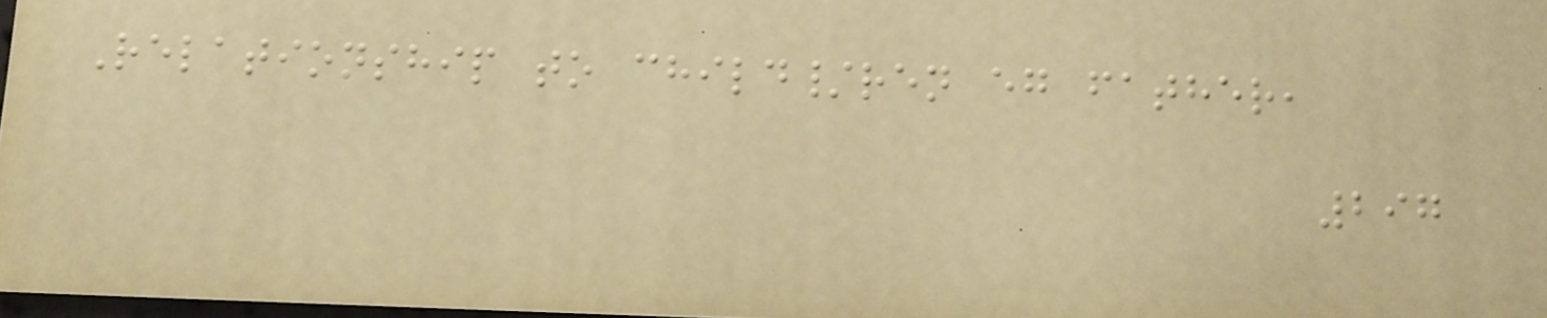Relationship to child/ren eg father,
297
